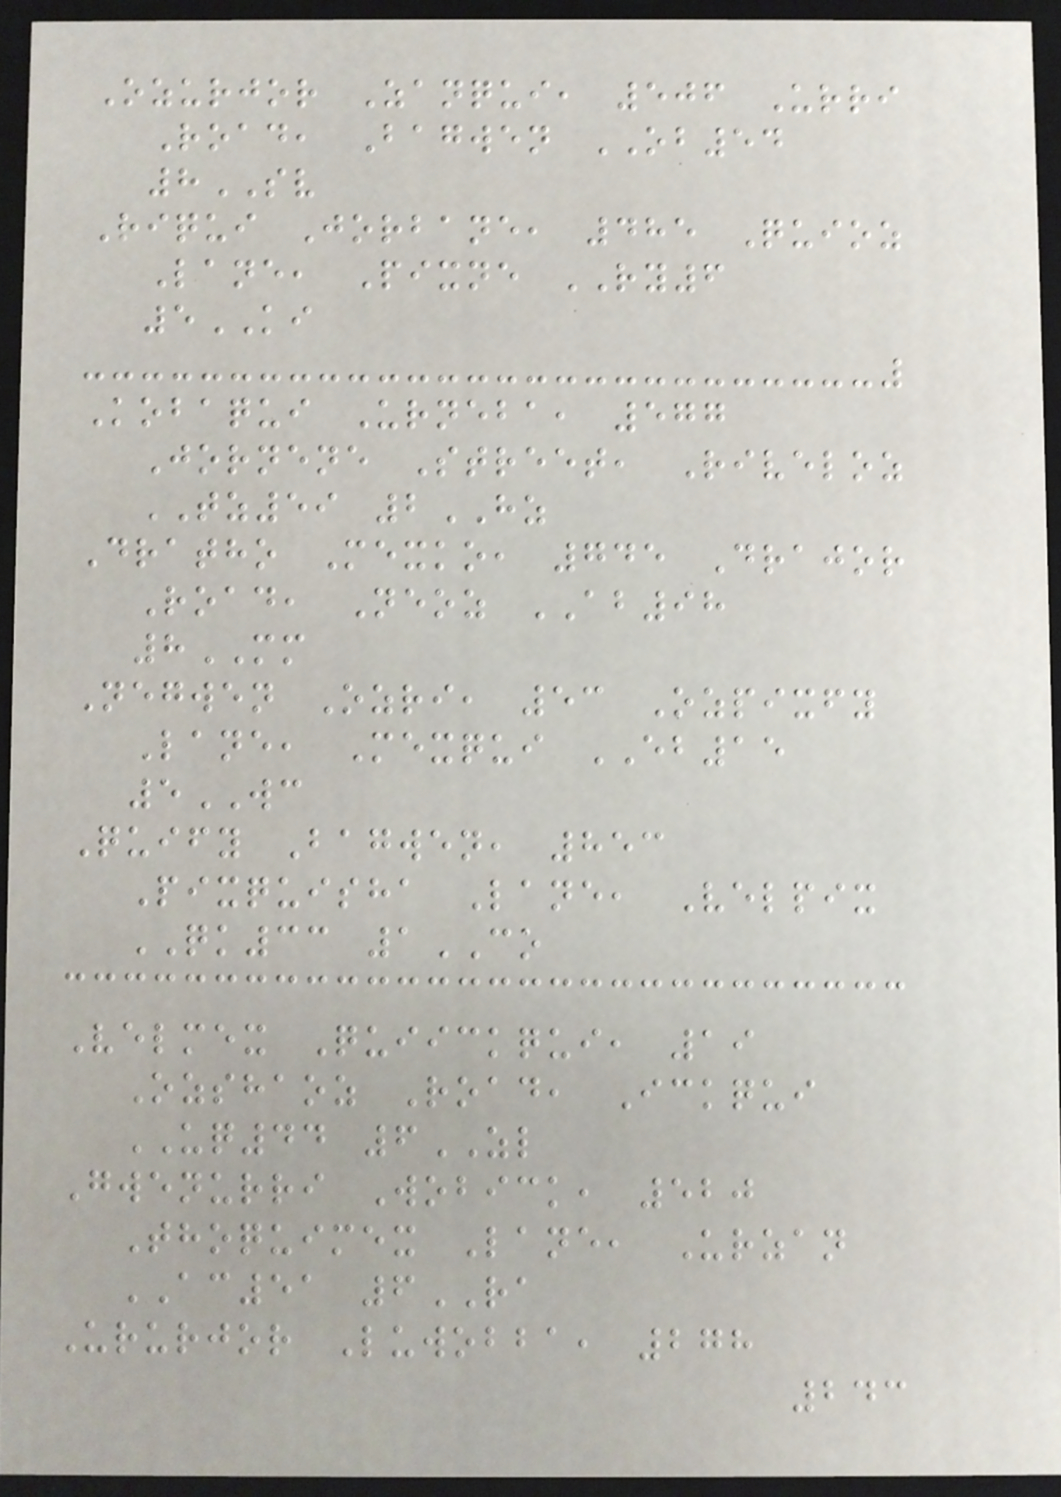Ozurjor Zanqui, 506 Urri
Road, Bagwen OB54
8SV
Riqui Jorbane, 485 Quioz
Lane, Pixne RY6
5KI
Kobaqui Urneba, 577
Jornene Street, Riveloz
TZ59 2HZ
Dratho Mexko, 745 Drajor
Road, Neoz AB98
8MM
Negwen Ozri, 53 Ozpixfy
Lane, Mexqui EB15
5WC
Quify Bagwen, 853
Pixquisha Lane, Velpix
QK33 1CO
Velmex Quiickqui, 19
Ozshaoz Road, Ickqui
UQ44 6ZL
Gwenurri Wobick, 520
Thoquimex Lane, Urzan
AC51 6RA
Ururjor Luwobba, 278
243
